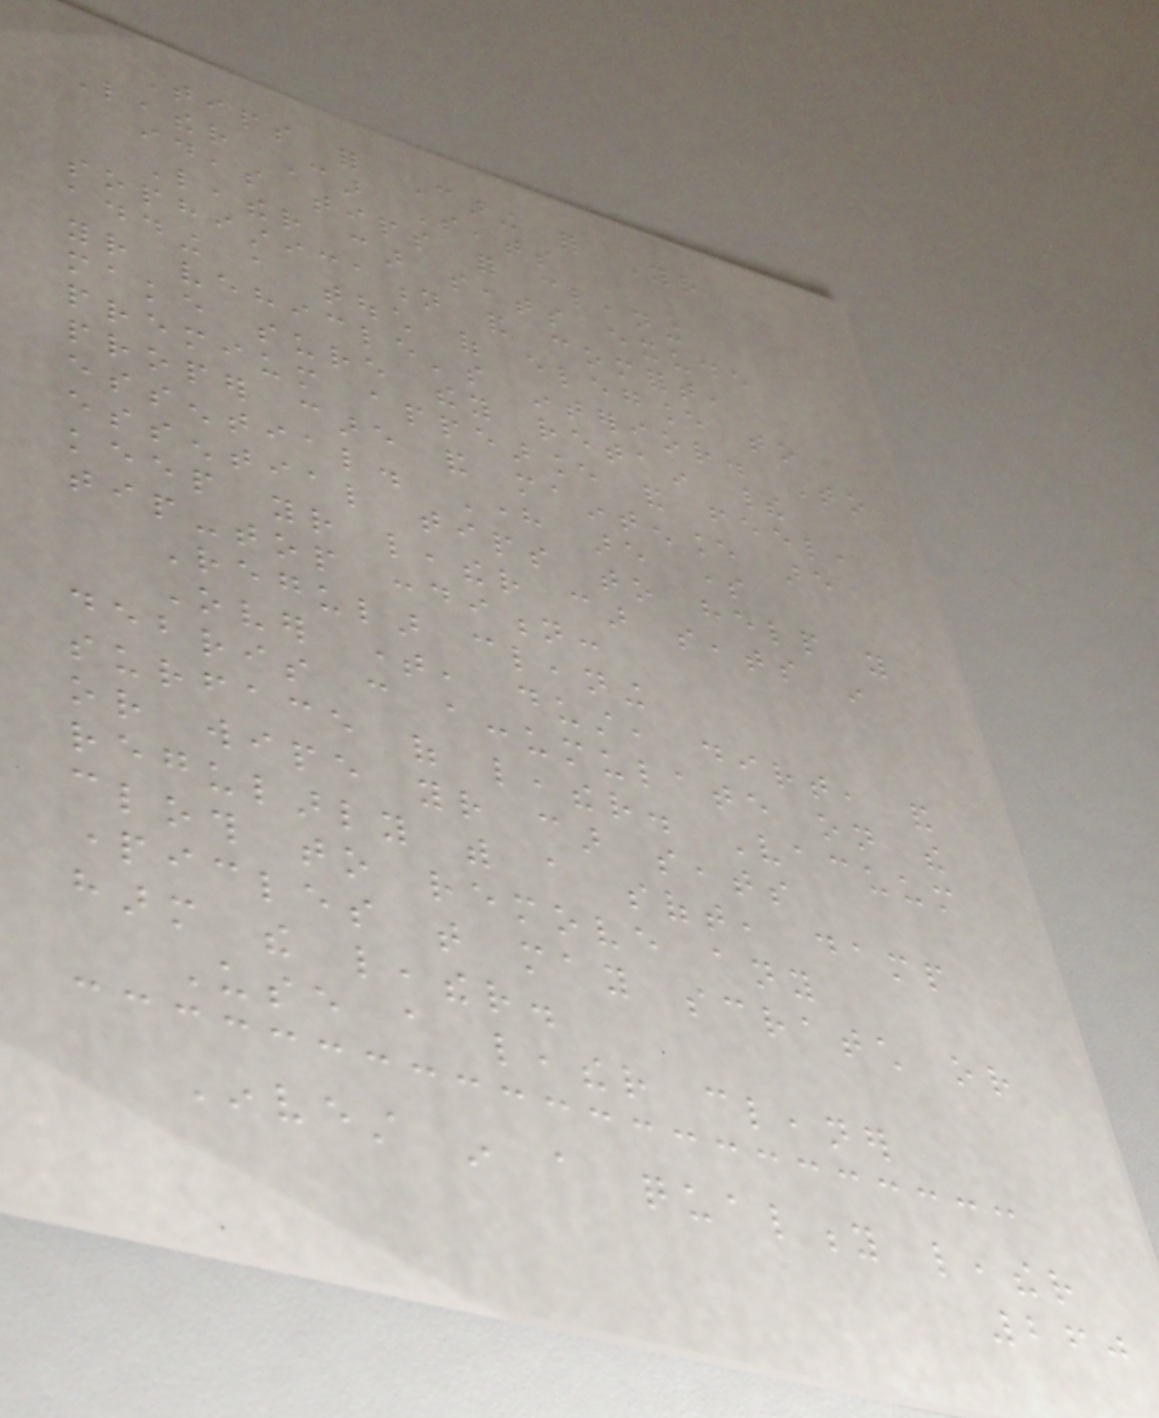Tips for Caring for Your
Leather Car Seats
ideas tips for cleaning
Leather car seats exude
sophistication and comfort,
adding a touch of elegance to
your vehicle's interior. To
make sure they retain their
premium appearance and feel,
proper care and maintenance are
essential. Here are some
essential tips to help you
keep your leather car seats in
tip-top condition:
Regular cleaning
Over time, dust, dirt, and
debris can accumulate on the
surface of leather. Vacuum
or wipe your car seats
regularly with a soft, damp
cloth to remove any
particles that may scratch or
harm the leather.
Use a leather cleaner
Invest in a quality leather
260
